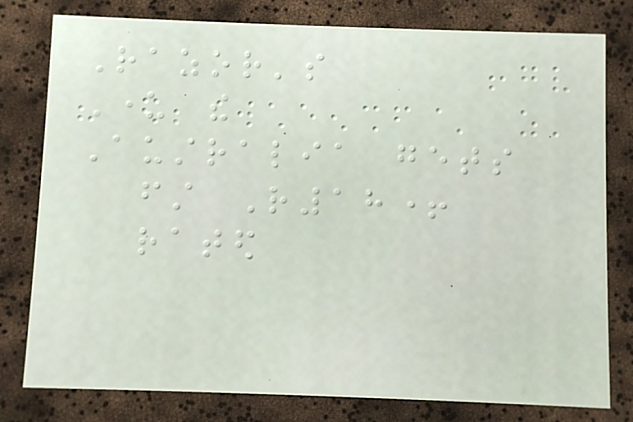Razor's
Under the
Australia gets
first R18+
rated
